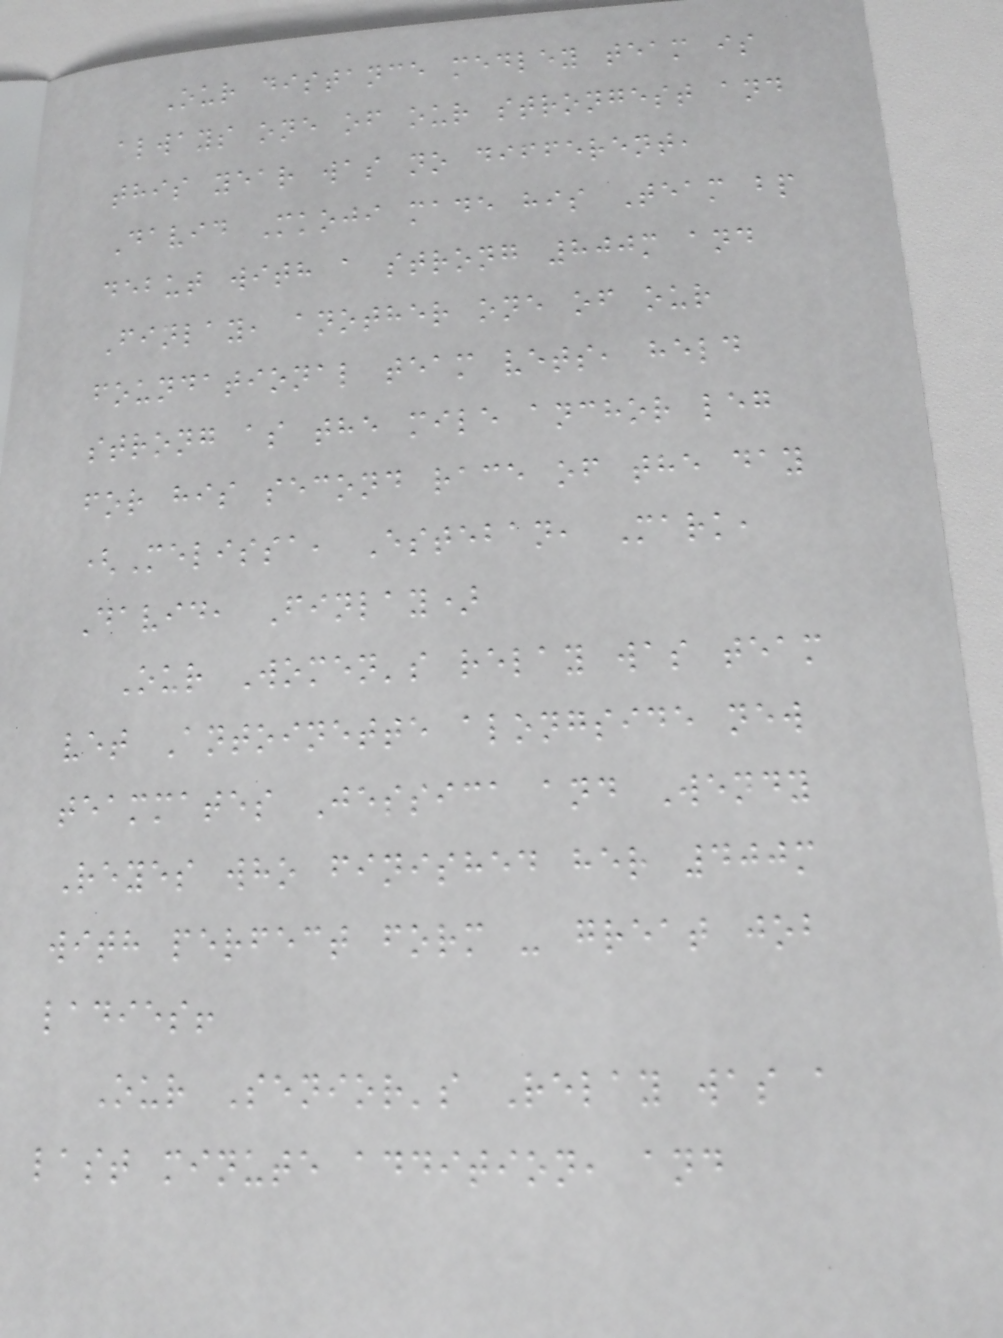Our distance medley team is
always one of our strongest and
this year was no different,
David Mkoji made his Team bp
debut with a strong 800m and
Finlay, another one of our
foundational team vets, held
strong as the mile anchor leg
for his second race of the day
(Melissa, Esteban, Mark,
David, Finlay)
Our Women's relay was team
vet Antoinette alongside new
teammates Jessica and Wendy
Reyes who finished her 400m
with perfect form - great job
ladies!
Our Senior's Relay was a
last minute addition, and
